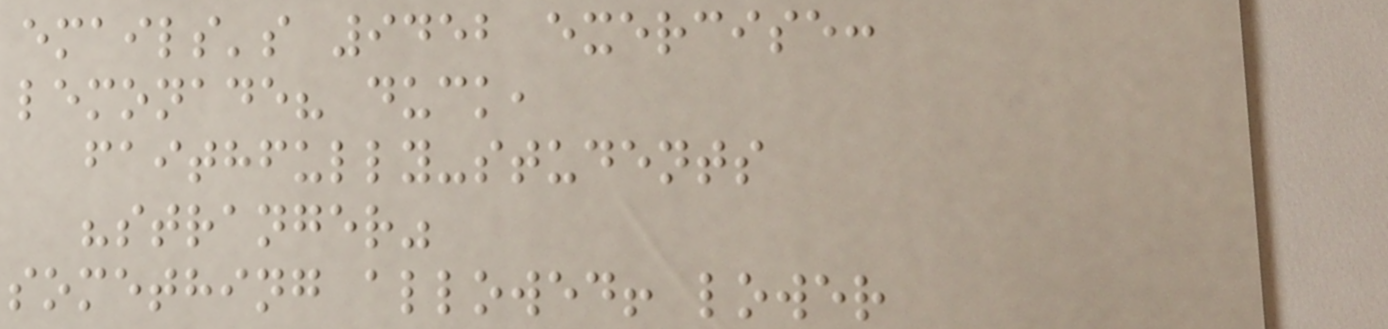emails's 9452 exercise:
lemonade? duck,
faithfully-students
"stranger"
something allowed! lower
